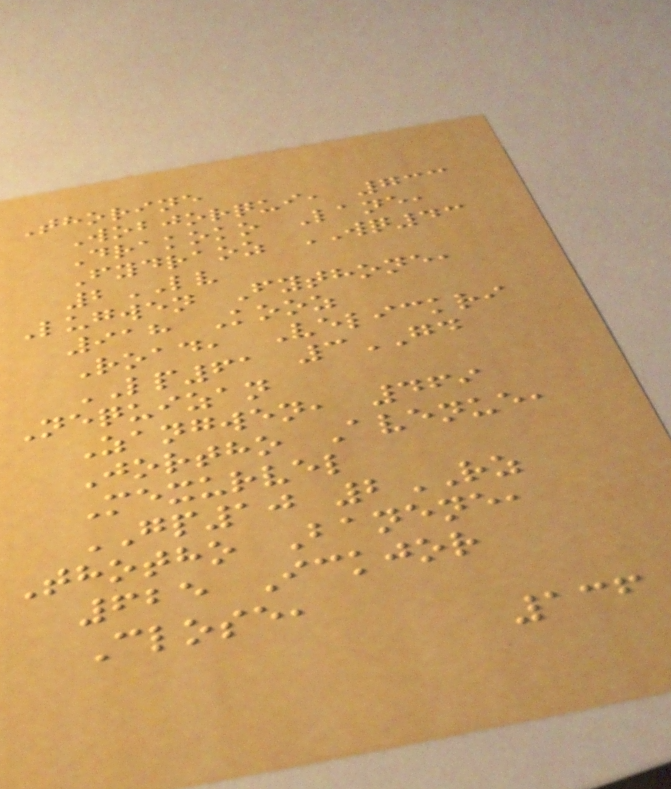Thorine
Wobjorqui, 733
Drakoko Lane,
Fydraoz WQ43
2LV
Lugwen Fythone,
918 Kooz
Road, Velickri
LP61 3GD
Nequizan
Zangwen, 469
Jortho Avenue,
Mexurvel
GP10 2RZ
Thotho Banene,
625 Ickjor
Close,
136
